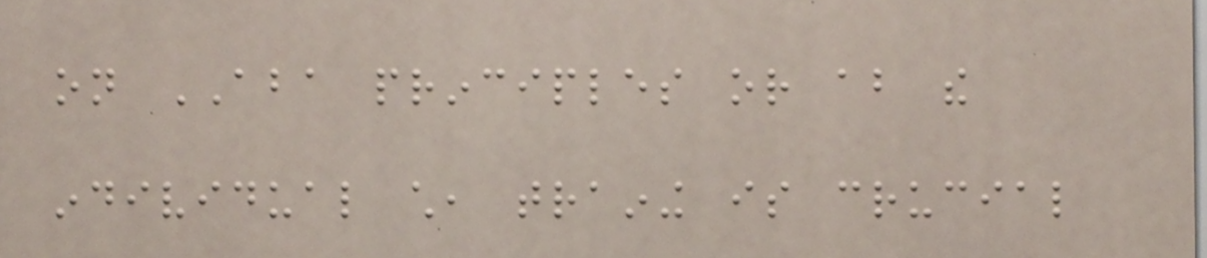on ABA principles or about the
individual child, training is crucial
